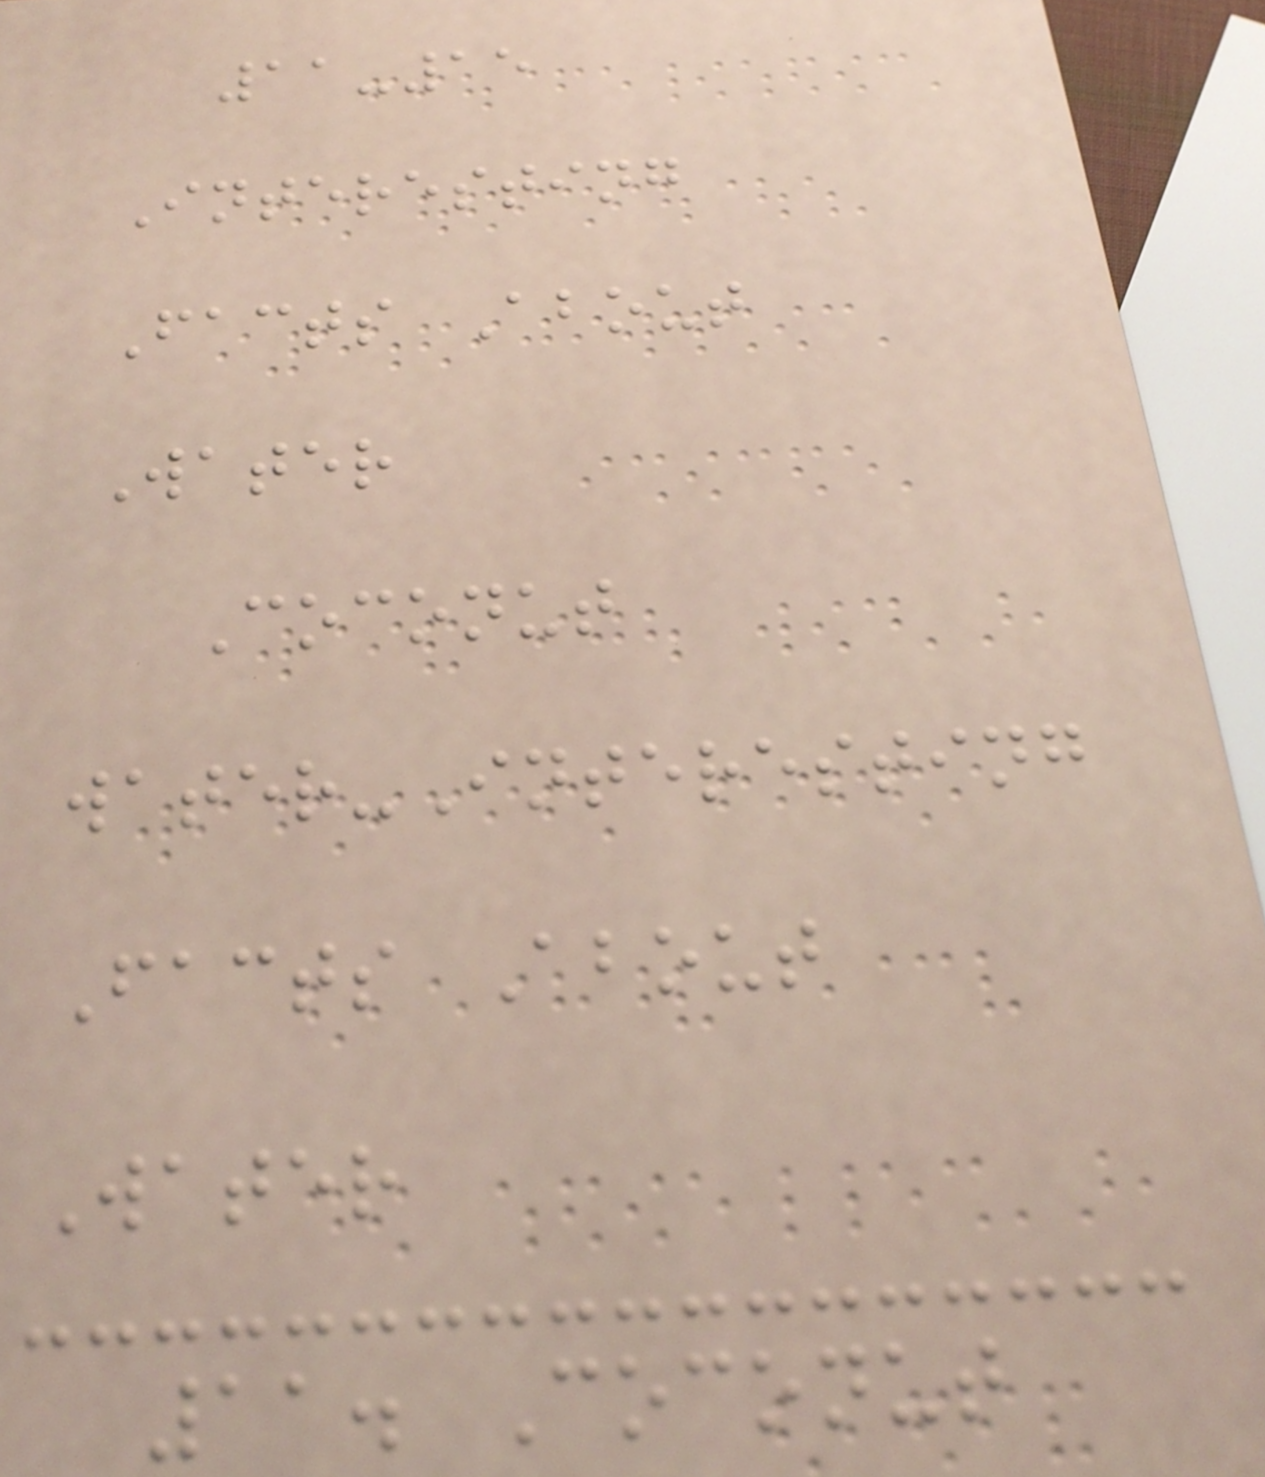11-15
Interesting
Facts About
Water
Coconut
water-Interesting
Facts About
Water
11. Coconut
